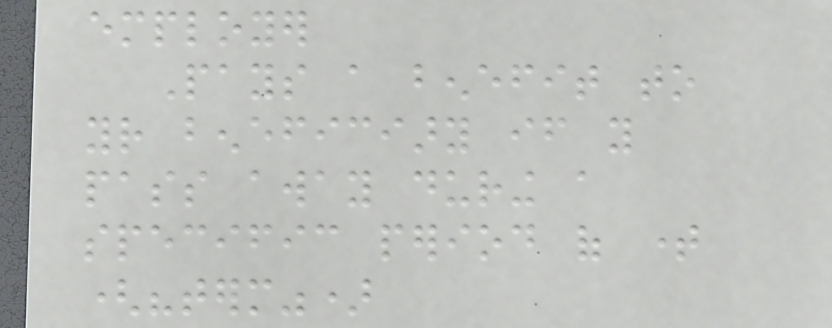employer
Pays a benefit to
your beneficiary if you
pass away during a
specific period of time
("term")
